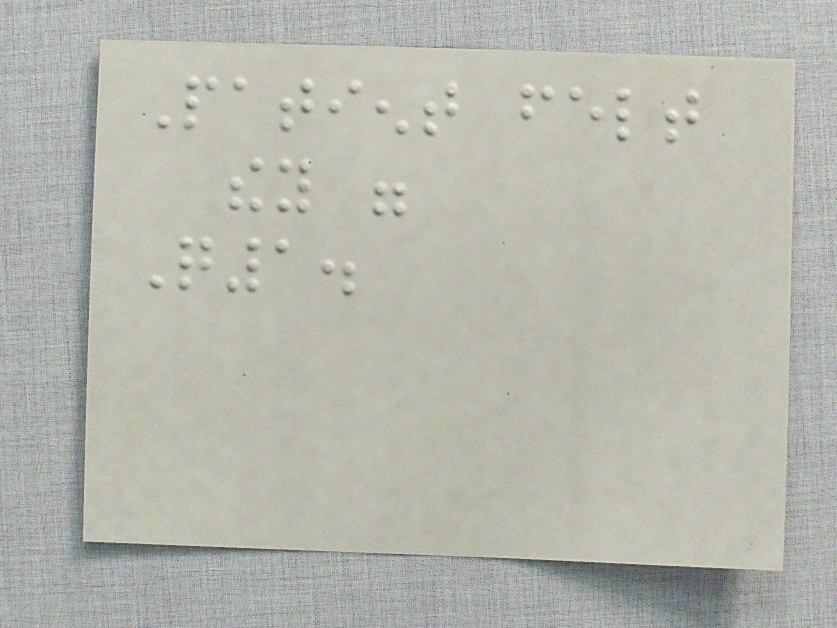Patient felt
they were
Q1.
